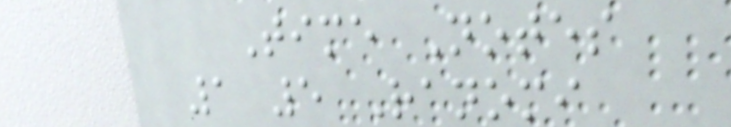Time Notes
1 5 Ranomi
